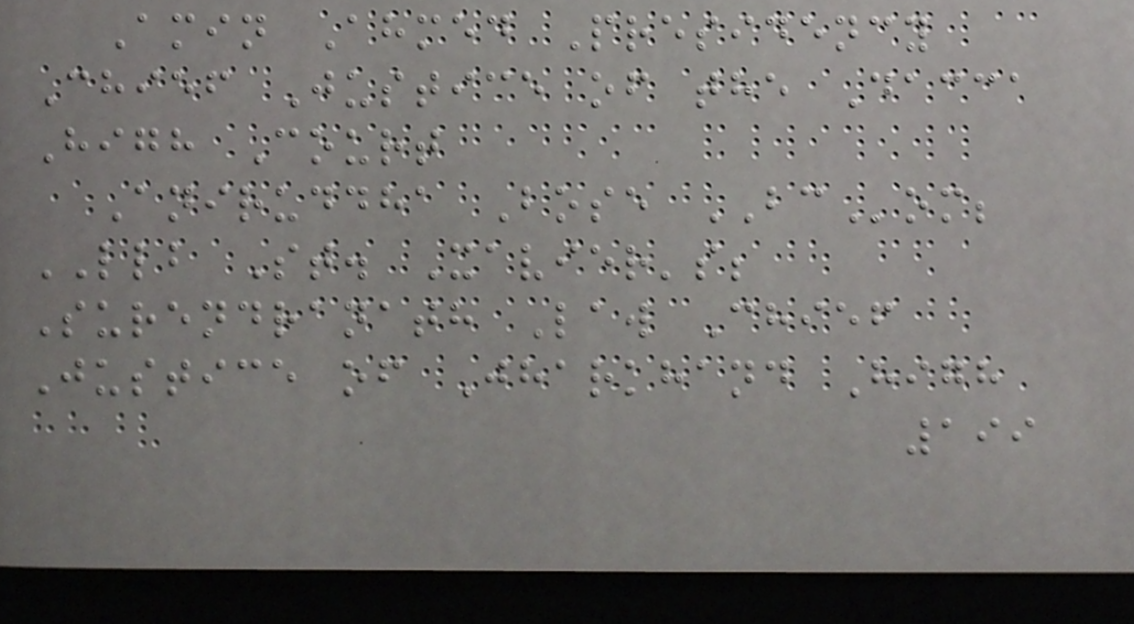Amin Ahmed Presidency
Chief Justice of the Dacca
High Court
Aniruddha Bose BCom;
LLB St. Xavier's;
Surendranath Law Chief
Justice of Jharkhand High
199
